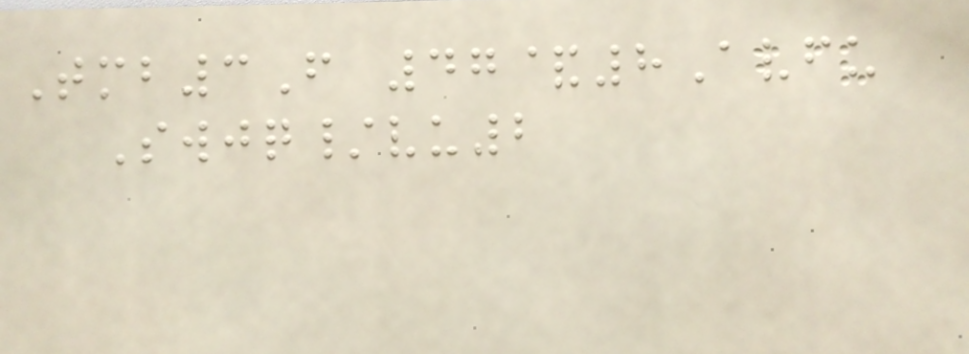Tmb3F 47&8Avfu
Swjq/vu2
